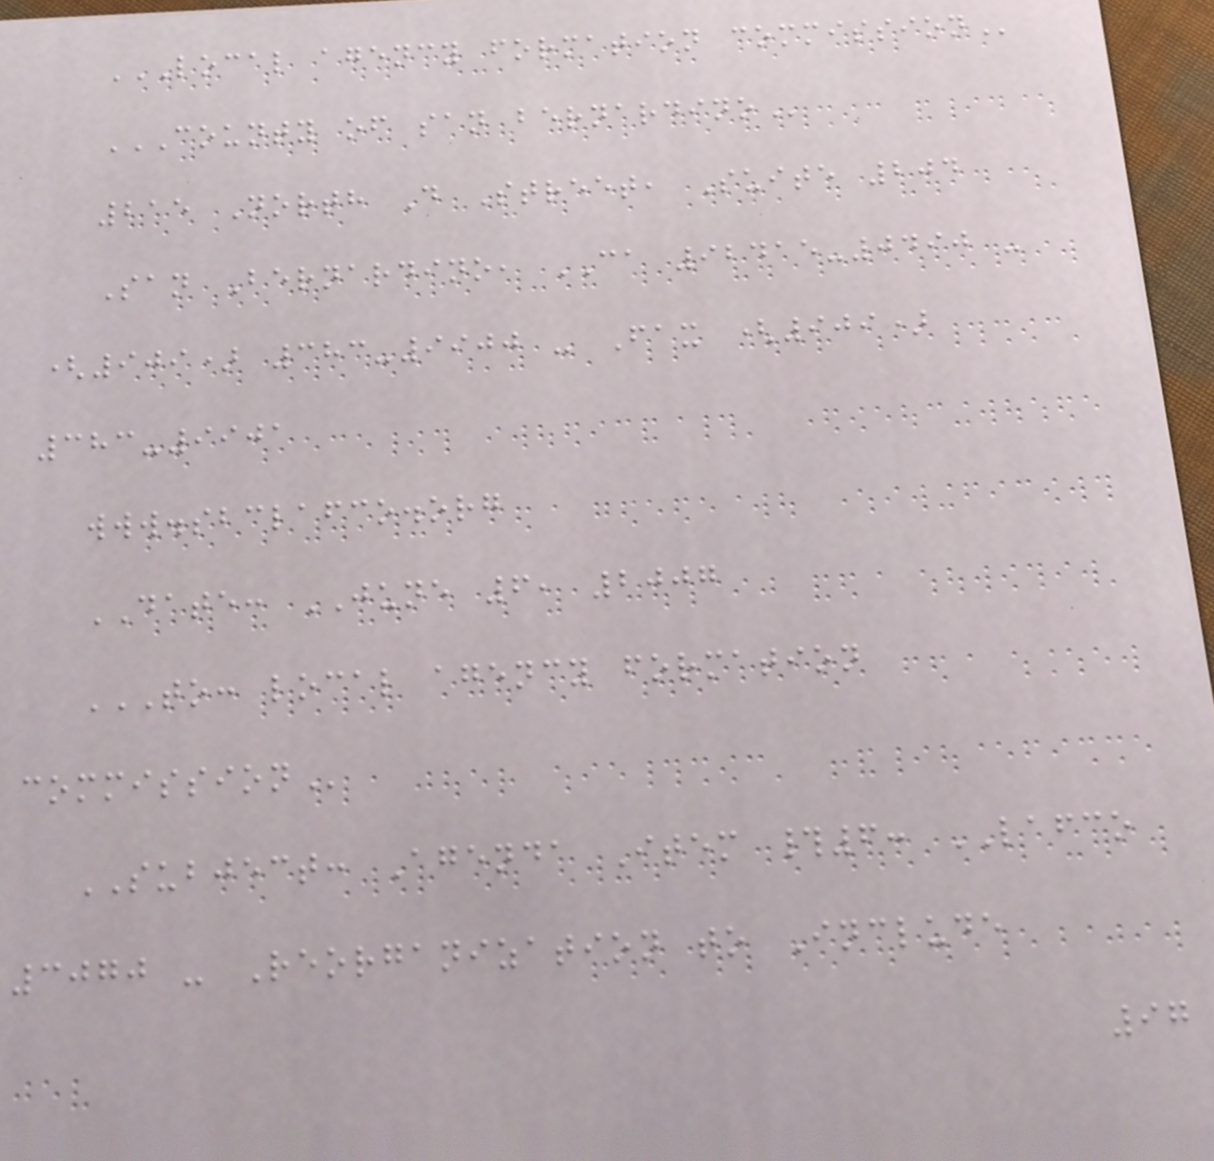LOCAL AGENCY FORMATION COMMISSION
COUNTY OF SAN BERNARDINO
215 North D Street, Suite 204
San Bernardino, CA 92415-0490 -
(909) 383-9900 - Fax (909)
383-9901
www.sbclafco.org
DATE: JUNE 6, 2007
TO: LOCAL AGENCY FORMATION
COMMISSION
SUBJECT: Agenda Item #6: LAFCO
3070 - Reorganization to Include
97
